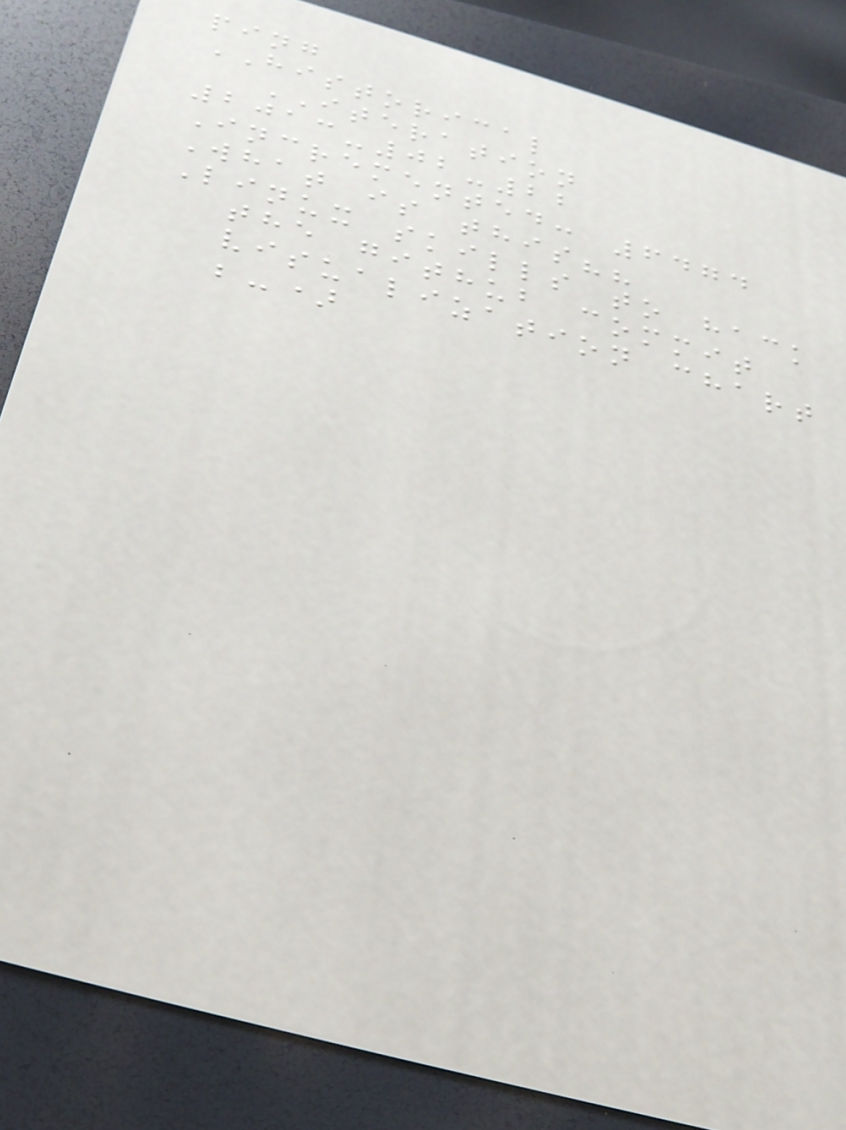ping
HISTORICAL
ITERATION
2013-02-22
Incremented: 6474
What is this??
Linux skills to hack
the github commit
visualization chart
;-)
